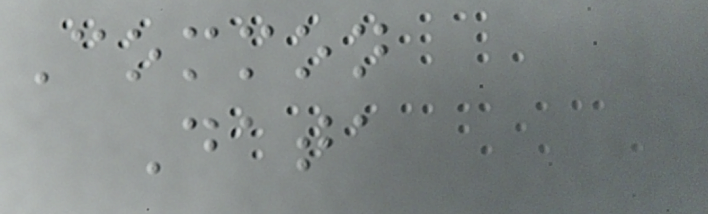Common
Data
